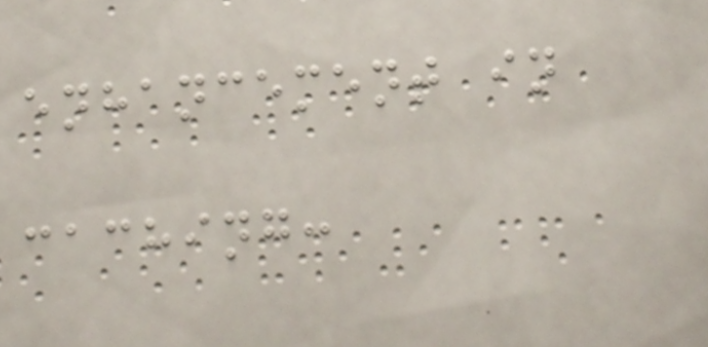enhancement in
caching:
